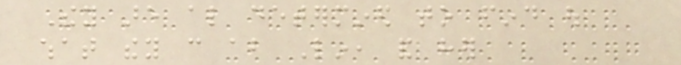They are also determined to find out
what they can about Lin, and her
